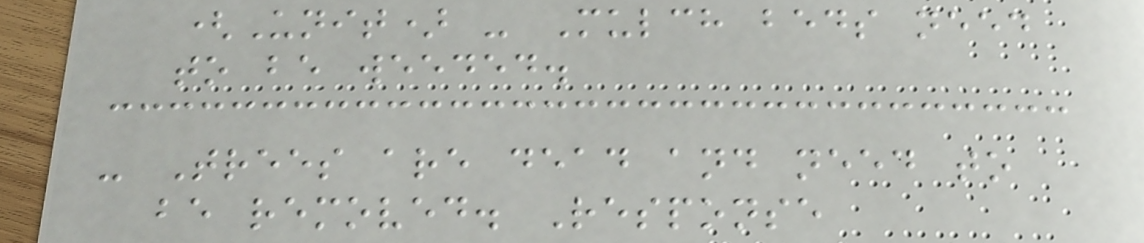(Unit) - Mulch beds need
to be weeded.
- Trees are dead and need to
be removed. Response
